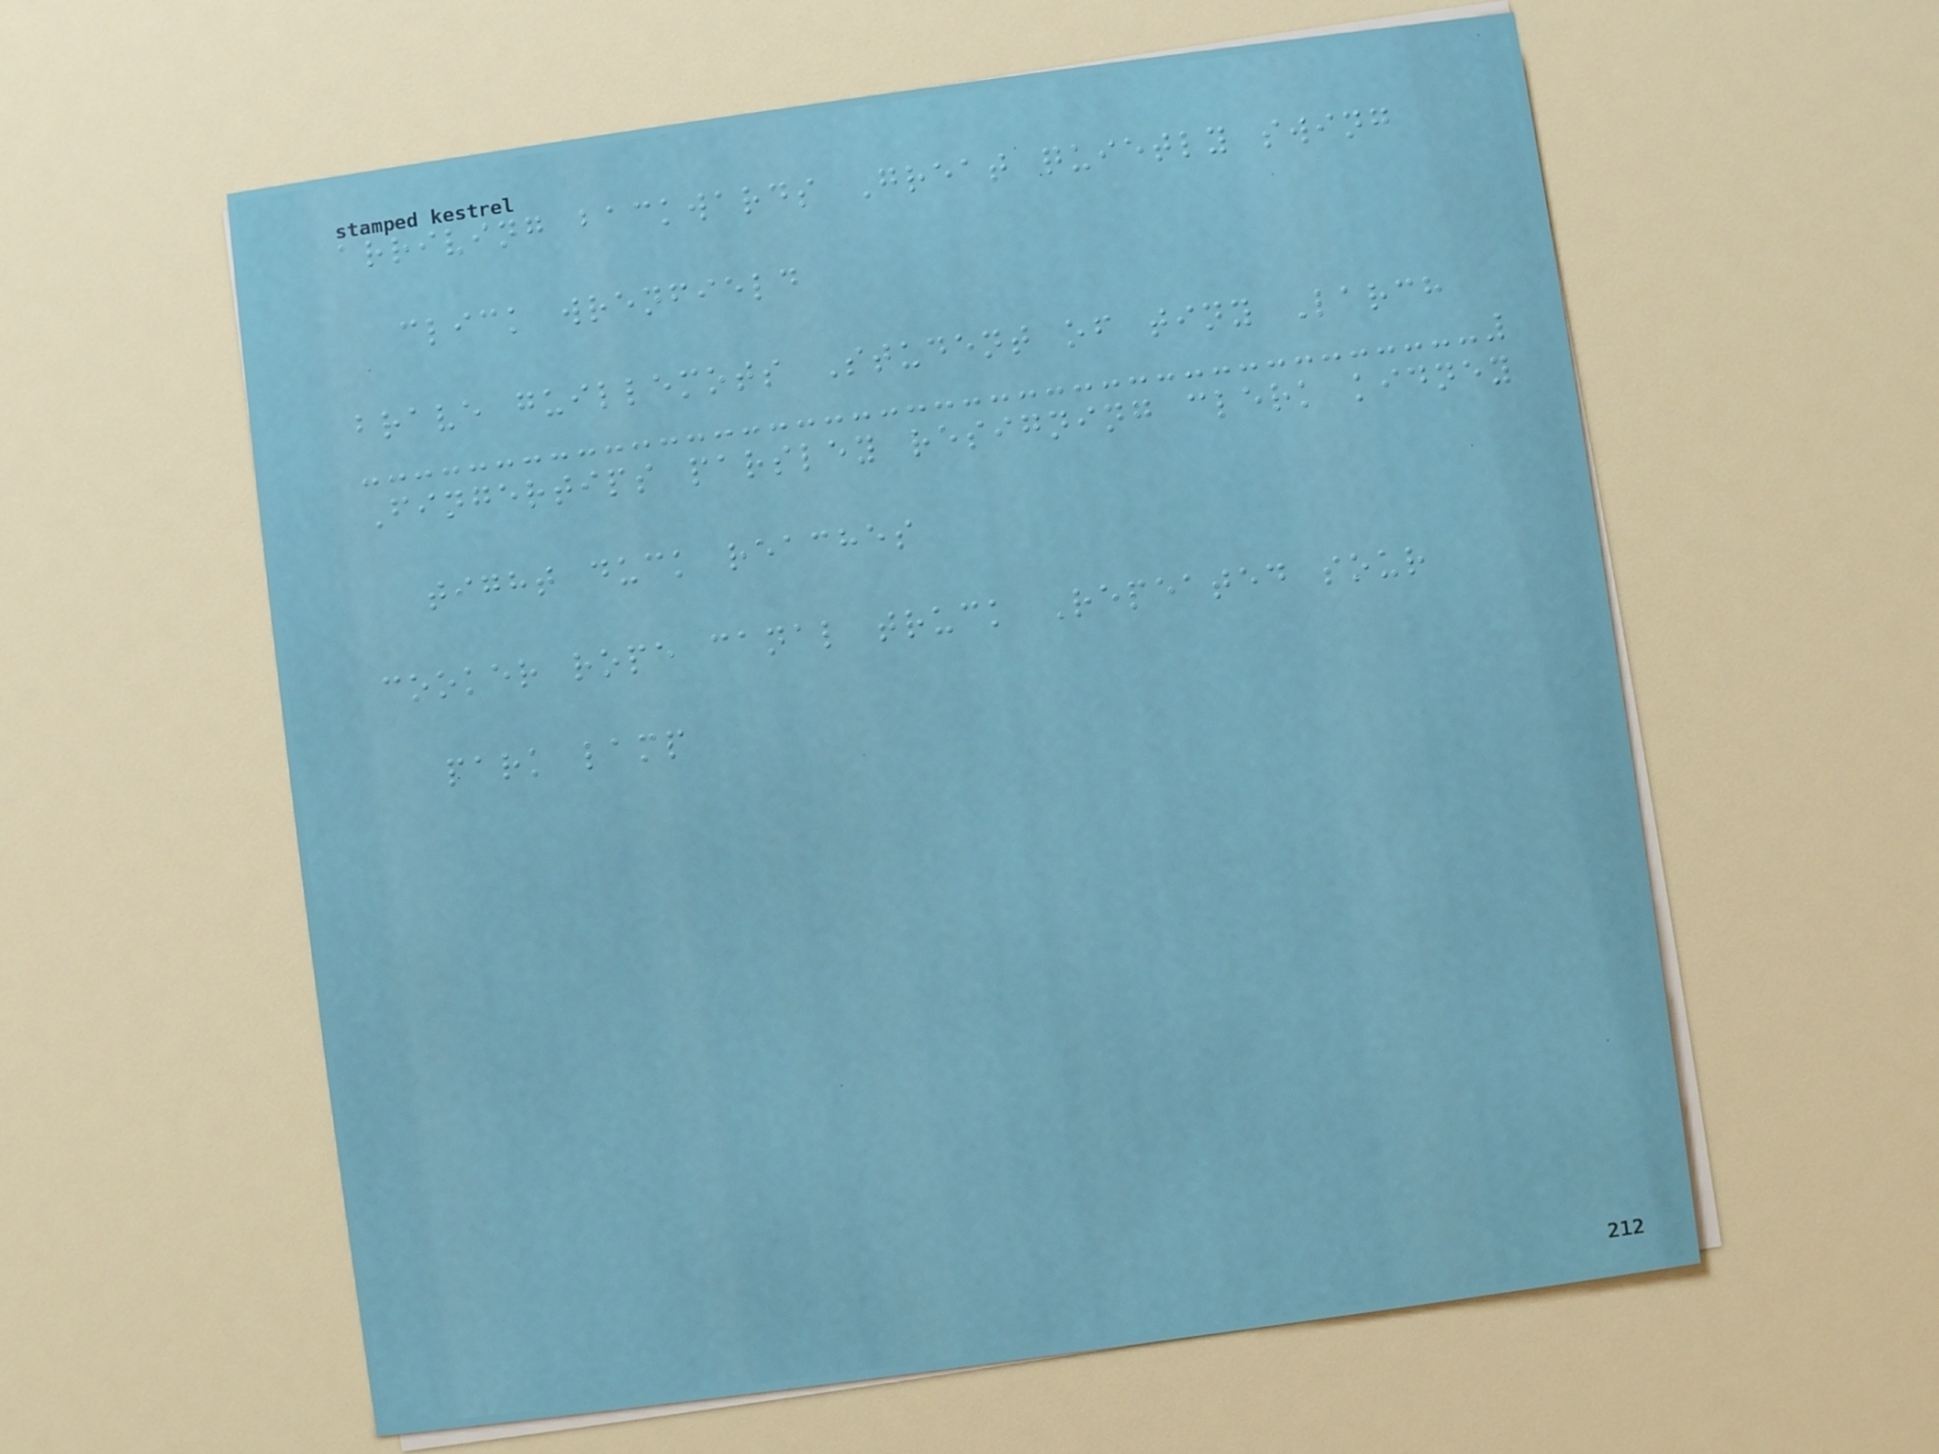arriving backwards Great quietly swing
click wrenfield
brave guillemots Student of tiny Larch
Fingertips parsley resigning clerk kidney
tight duck reaches
cooker rope canal truck Repeated sour
park lamp
